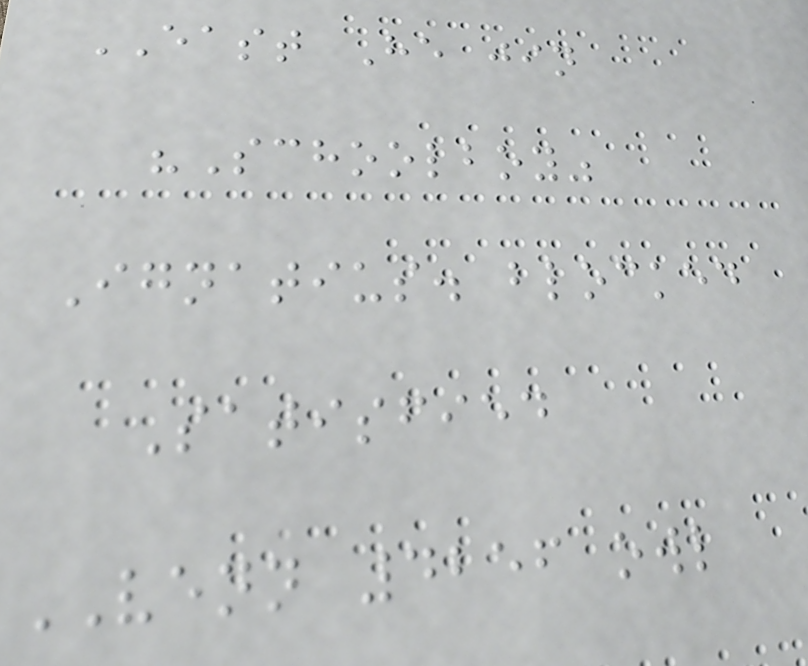EAST He jin
"Schoolboy"
Ignatius. blocked
Satisfied
VENN 4256 owl
